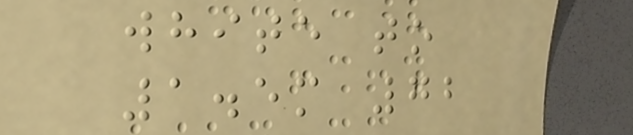white to
1.5m 72
